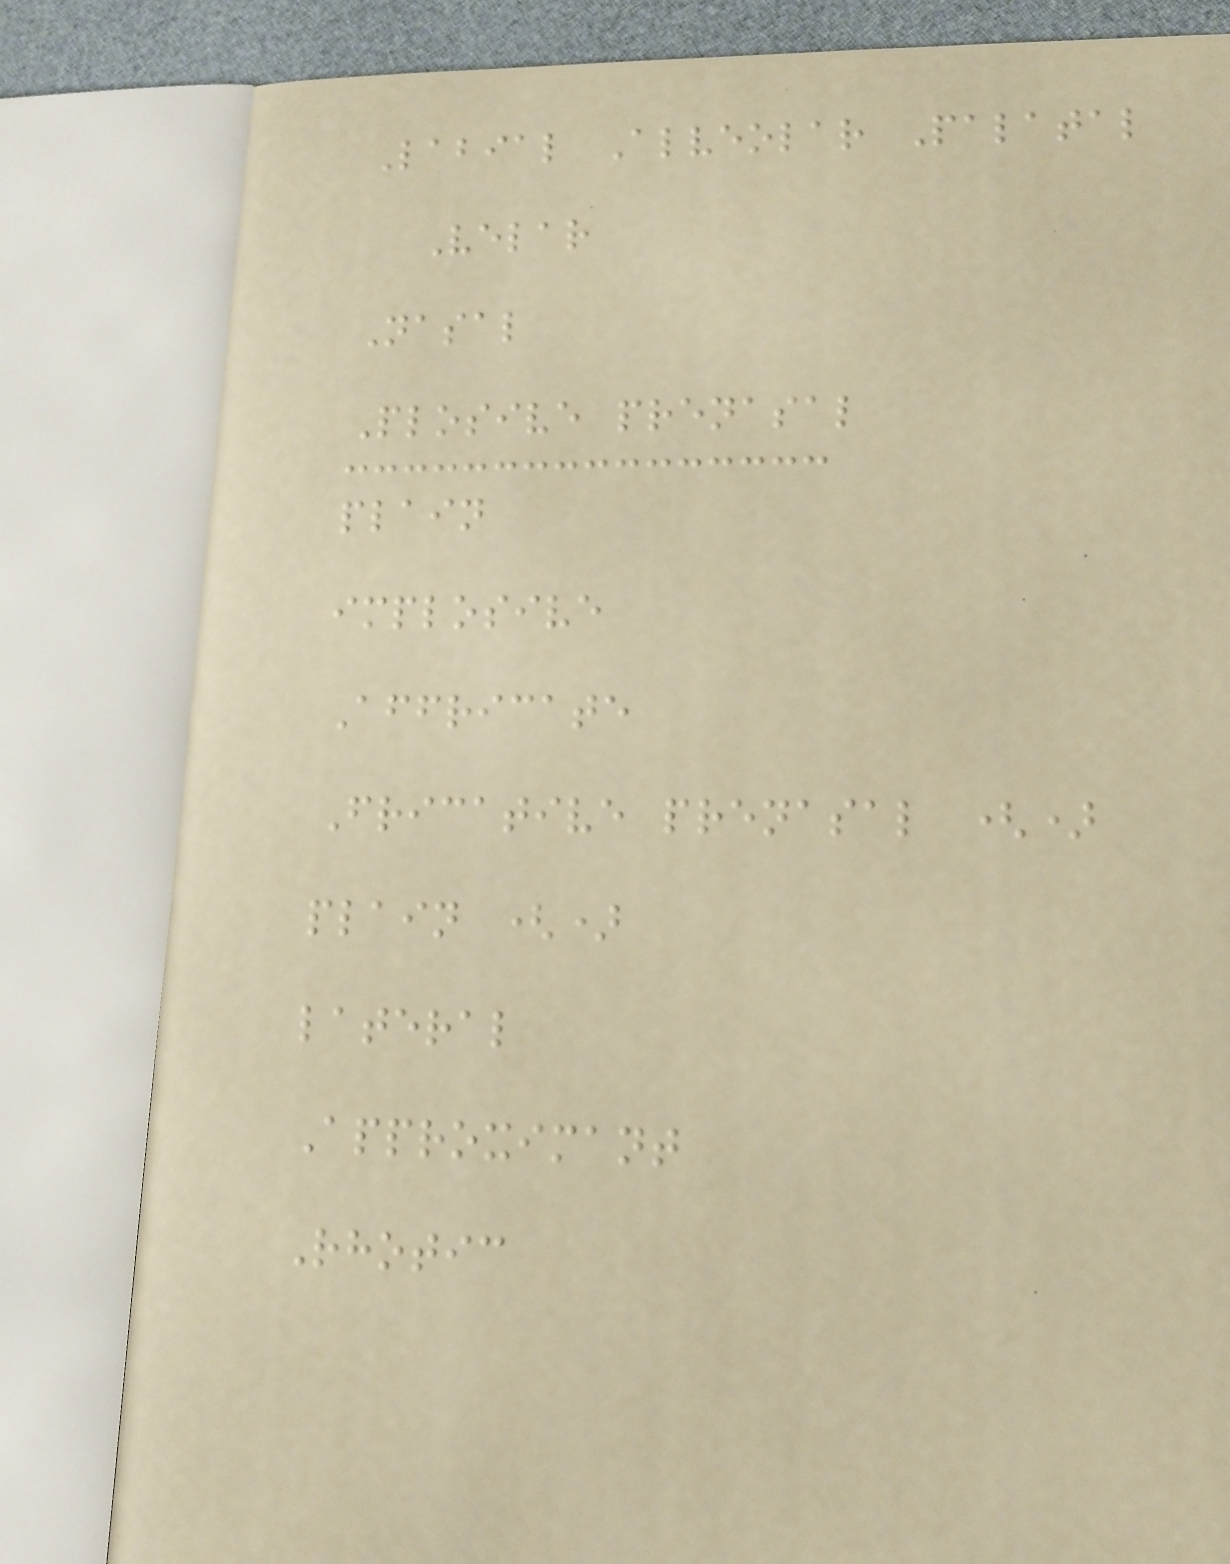Labial Alveolar Palatal
Velar
Nasal
Plosive prenasal
plain
implosive
Affricate
Fricative prenasal ()
plain ()
lateral
Approximant
Rhotic
